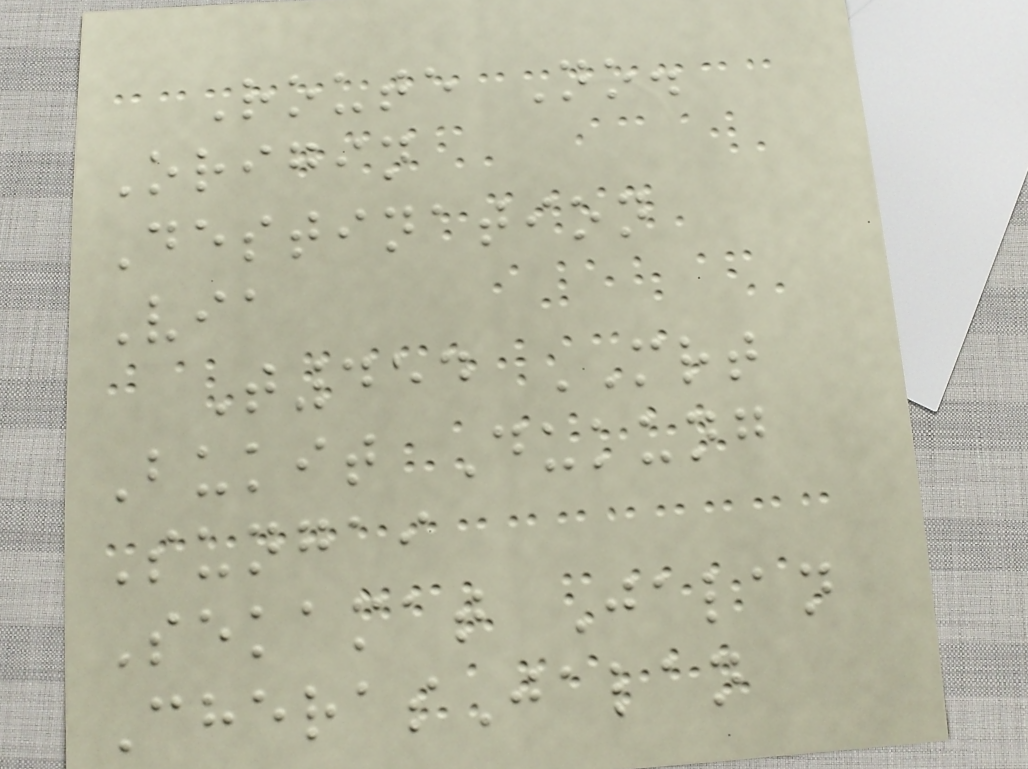Route No.
Origin
Destination
Via
T454 MRT
Bukit Dukung
Sungai
Sekamat Jalan
CherasJalan
